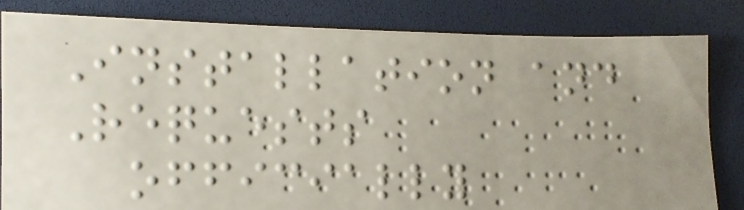Installation and
Requests
officially
